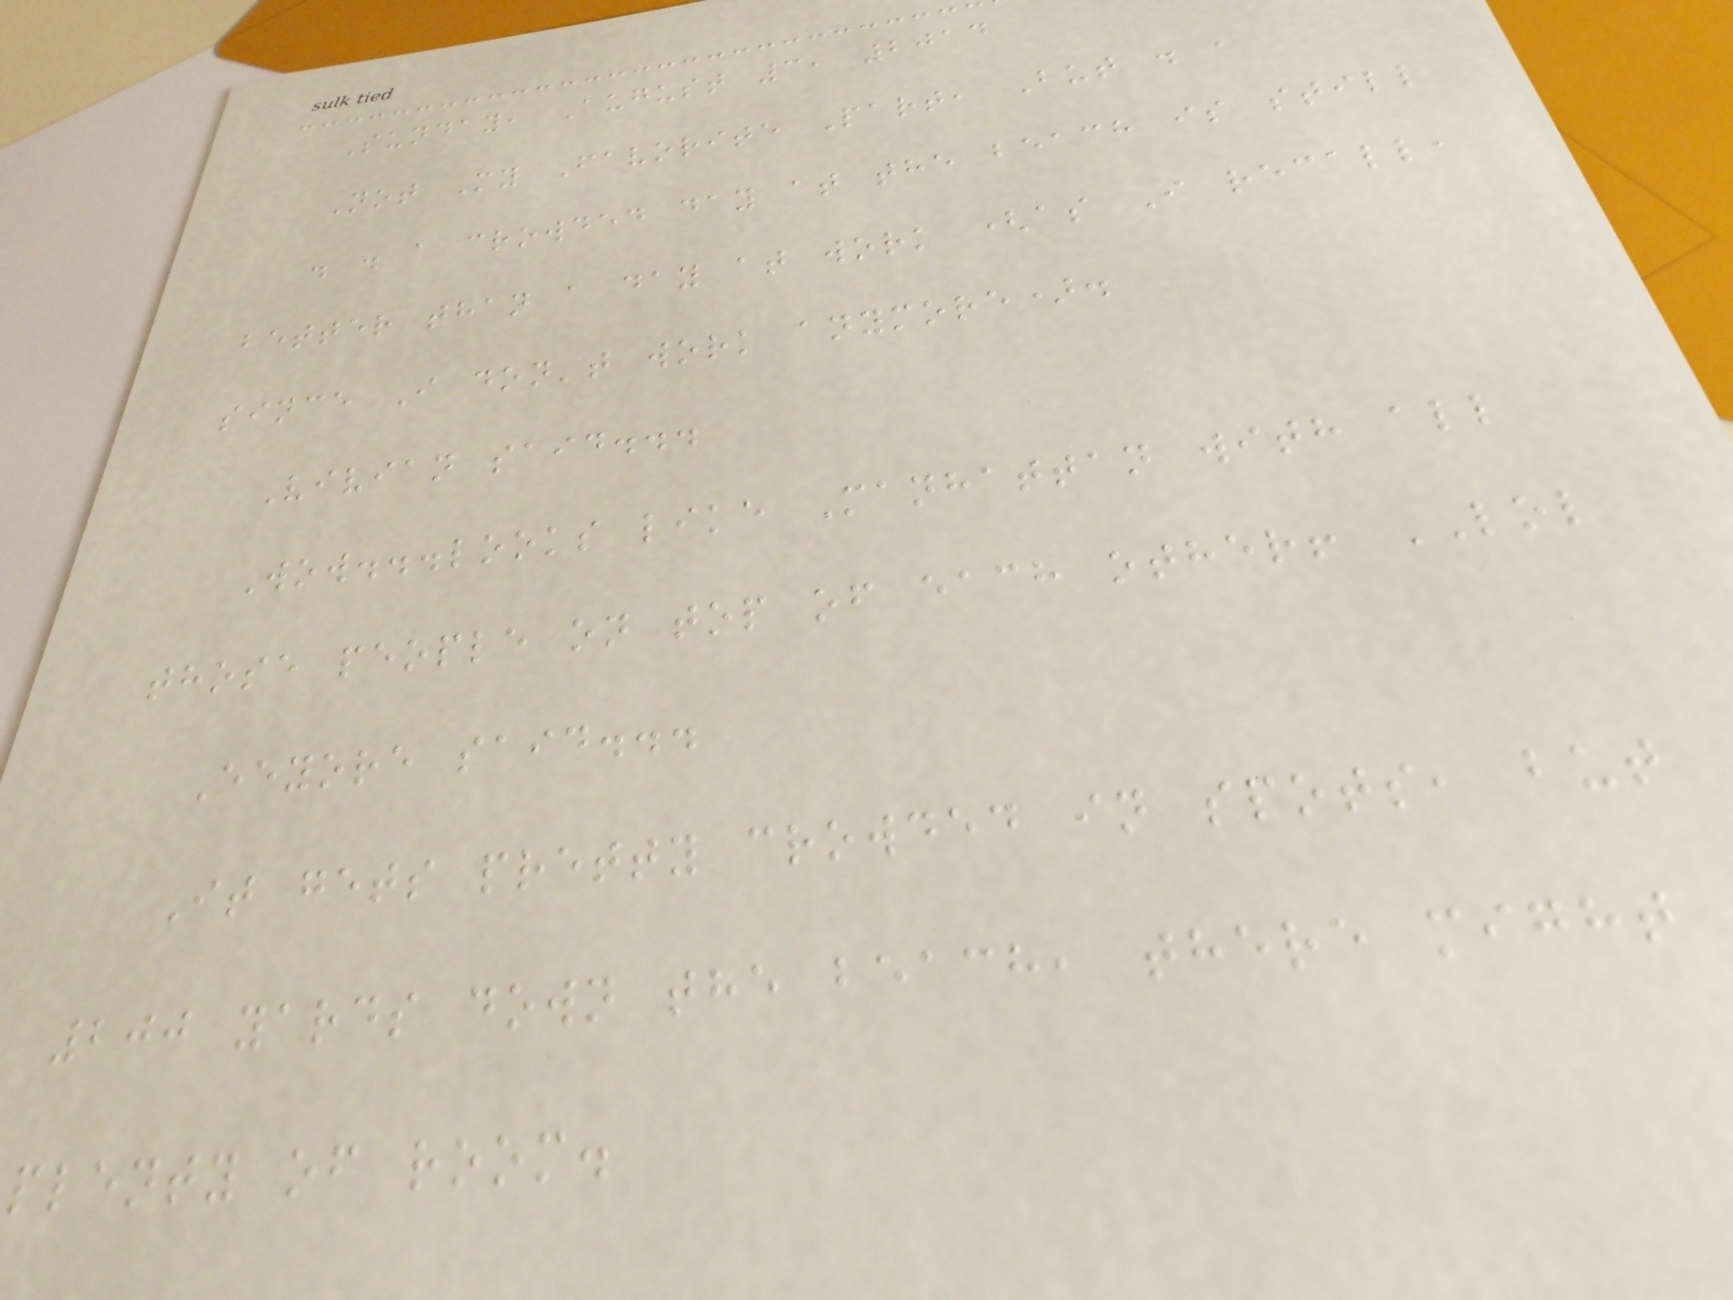Sunday, August 3, 2014
Not My Favorite Part, But . ,
. . a crowded day at the beach is still
better than a day at work (as I recall,
since I don't work anymore).
Vivian said...
Wow...looks like Manhattan with all
those people on top of each other! LOL
Eeyore said...
It gets pretty crowded in spots, but
200 yards down the beach, there might
plenty of room.
